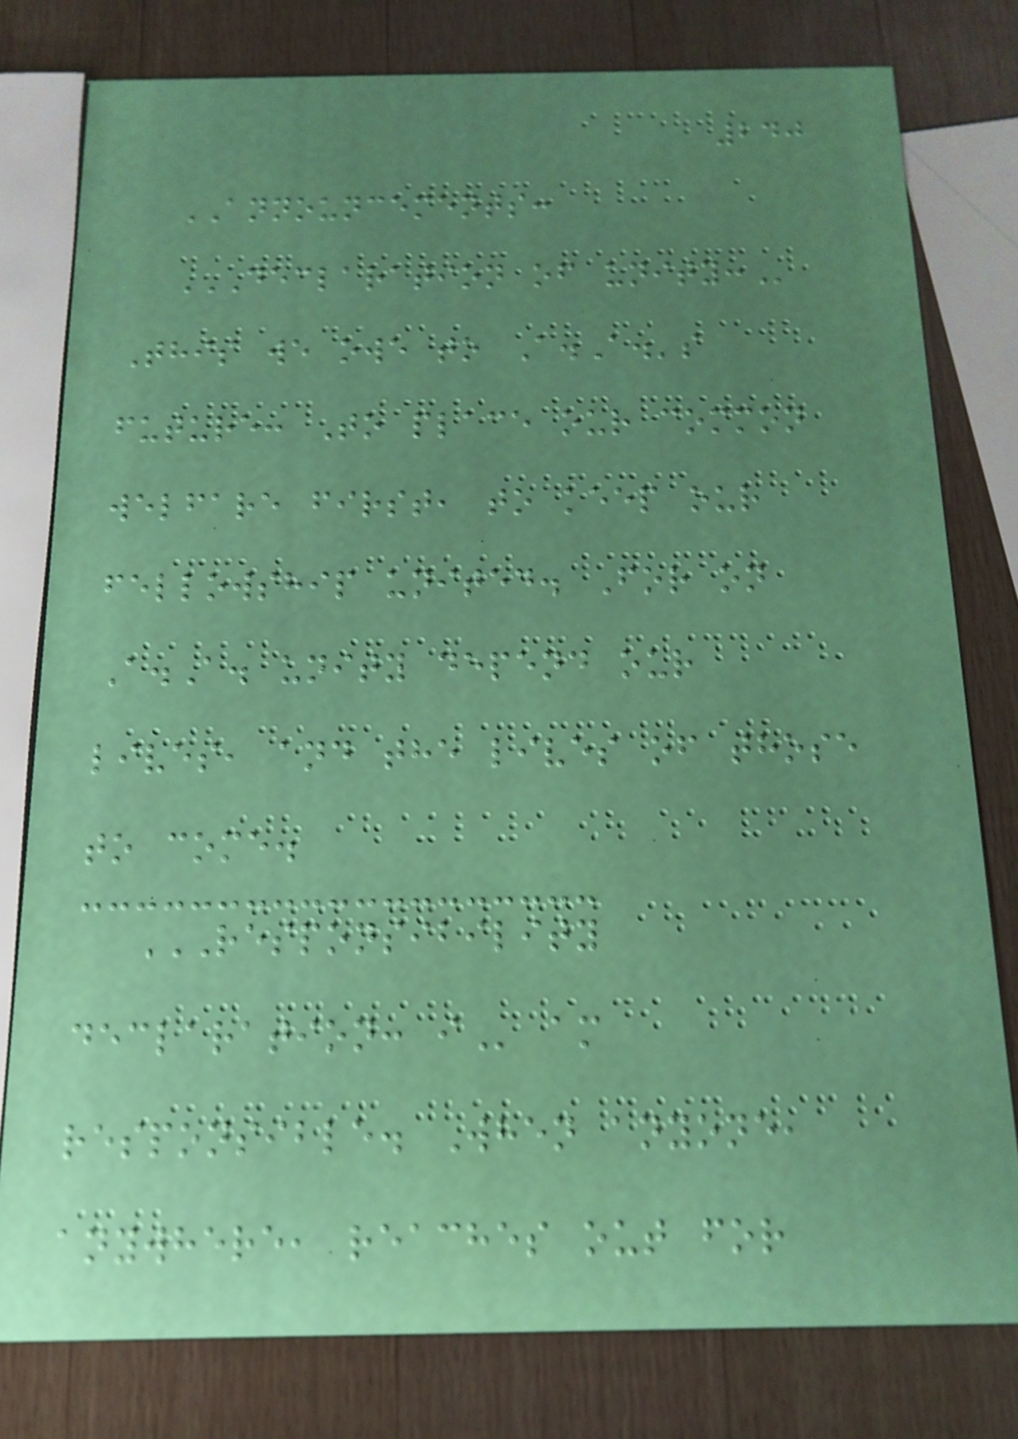240
ANNOUNCEMENTS:
DECLARATION OF UNITY:
This we owe to A.A.'s
future: To place our common
welfare first, to keep our
fellowship united. For on
A.A. unity depend our
lives, and the lives of those
to come.
RESPONSIBILITY
DECLARATION: I am
responsible. When anyone,
anywhere, reaches out for
